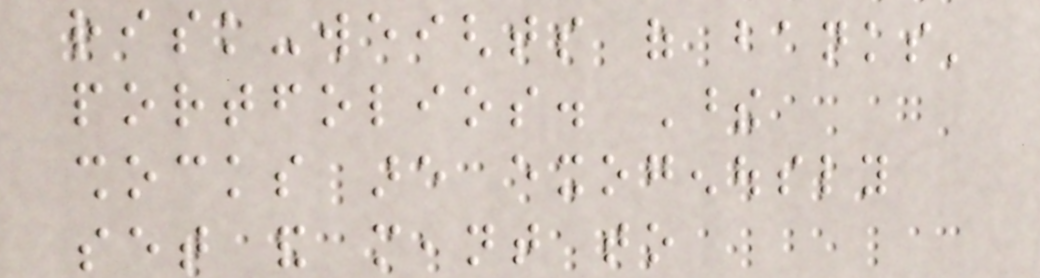risk-weights of banks'
portfolios. These
shocks are exogenously
set and meant to
